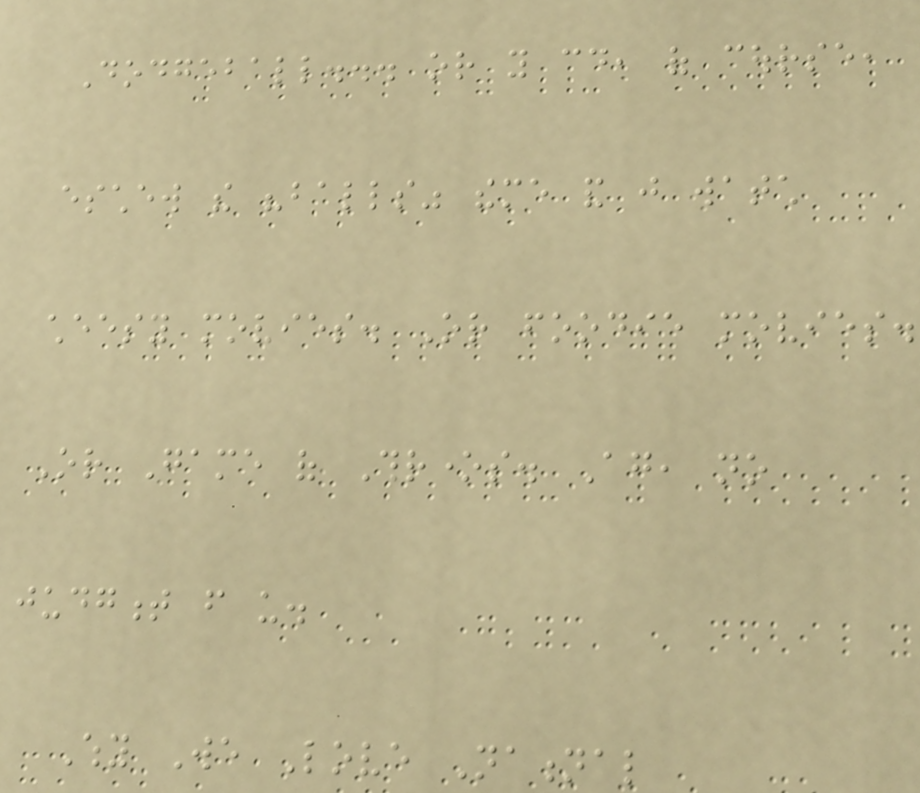Dodgeball... or you could, of course,
eschew the "balls" theme and just watch
cheesy movies. Or foodie movies.
Or Game of Thrones. Again, no
judgment from us.
Why We Love National
